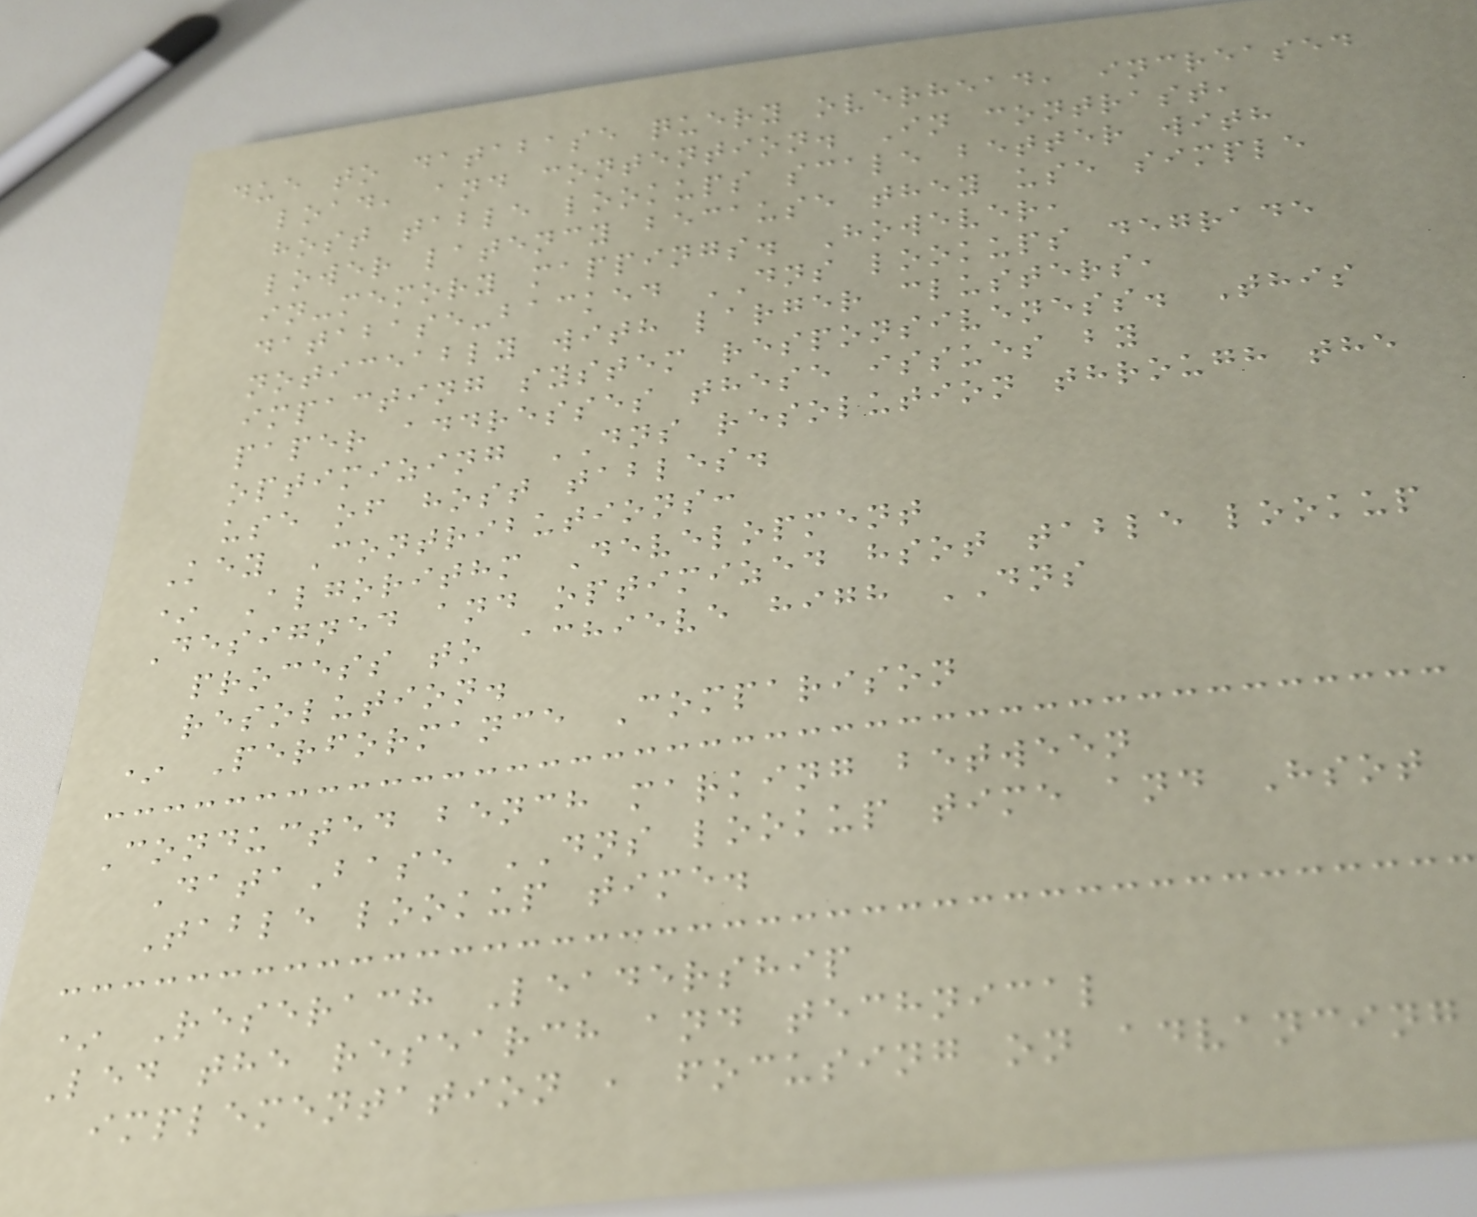due to database query overhead, increased
load, and contention. In contrast,
host table lookups scale better with
lower latency because they use simple
in-memory mappings. However,
database-backed DNS lookups degrade
noticeably with larger clusters,
impacting system responsiveness. This
paper addresses these issues by
optimizing DNS resolution through the
use of host tables.
Key Contributions:
* Algorithm Development
Designed and optimized hsot table lookup
process to achieve high DNS
resolution.
* Performance Comparison
Conducted bench marking between
DataBase DNS lookup time and Hsot
Table lookup time.
* Reserach Leadership
Led the research and technical
implementation , focusing on advancing
